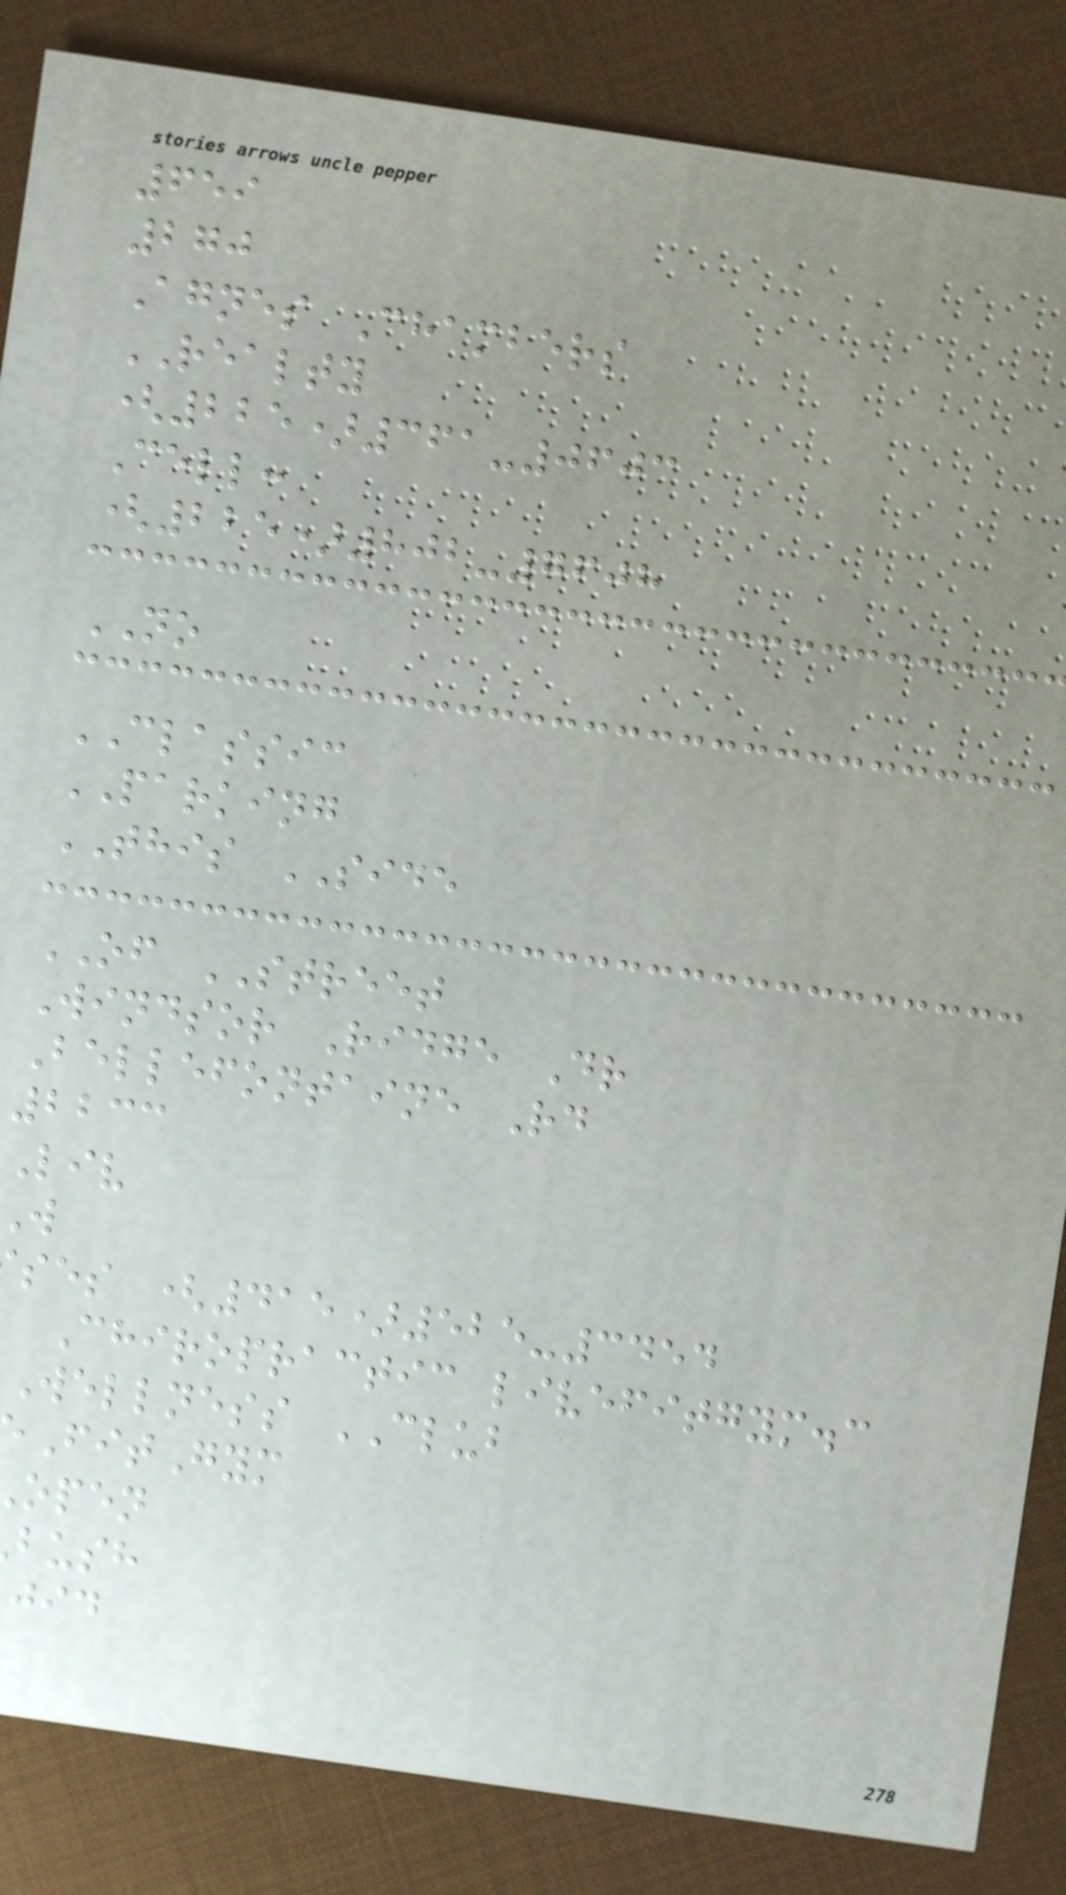659
270
Agnes Chambers
REALTY
(225)361-0603
Cell:
(225)802-7608
NO
CLASSIC
PARKING
THIS SIDE
OF STREET
Windsor Ridge Dr
Bellefontaine Rd
2233
Liv
ses (415)525-3454
Chiropractic livefitgym.c
wellness CLUB
FitGym
open
bush
